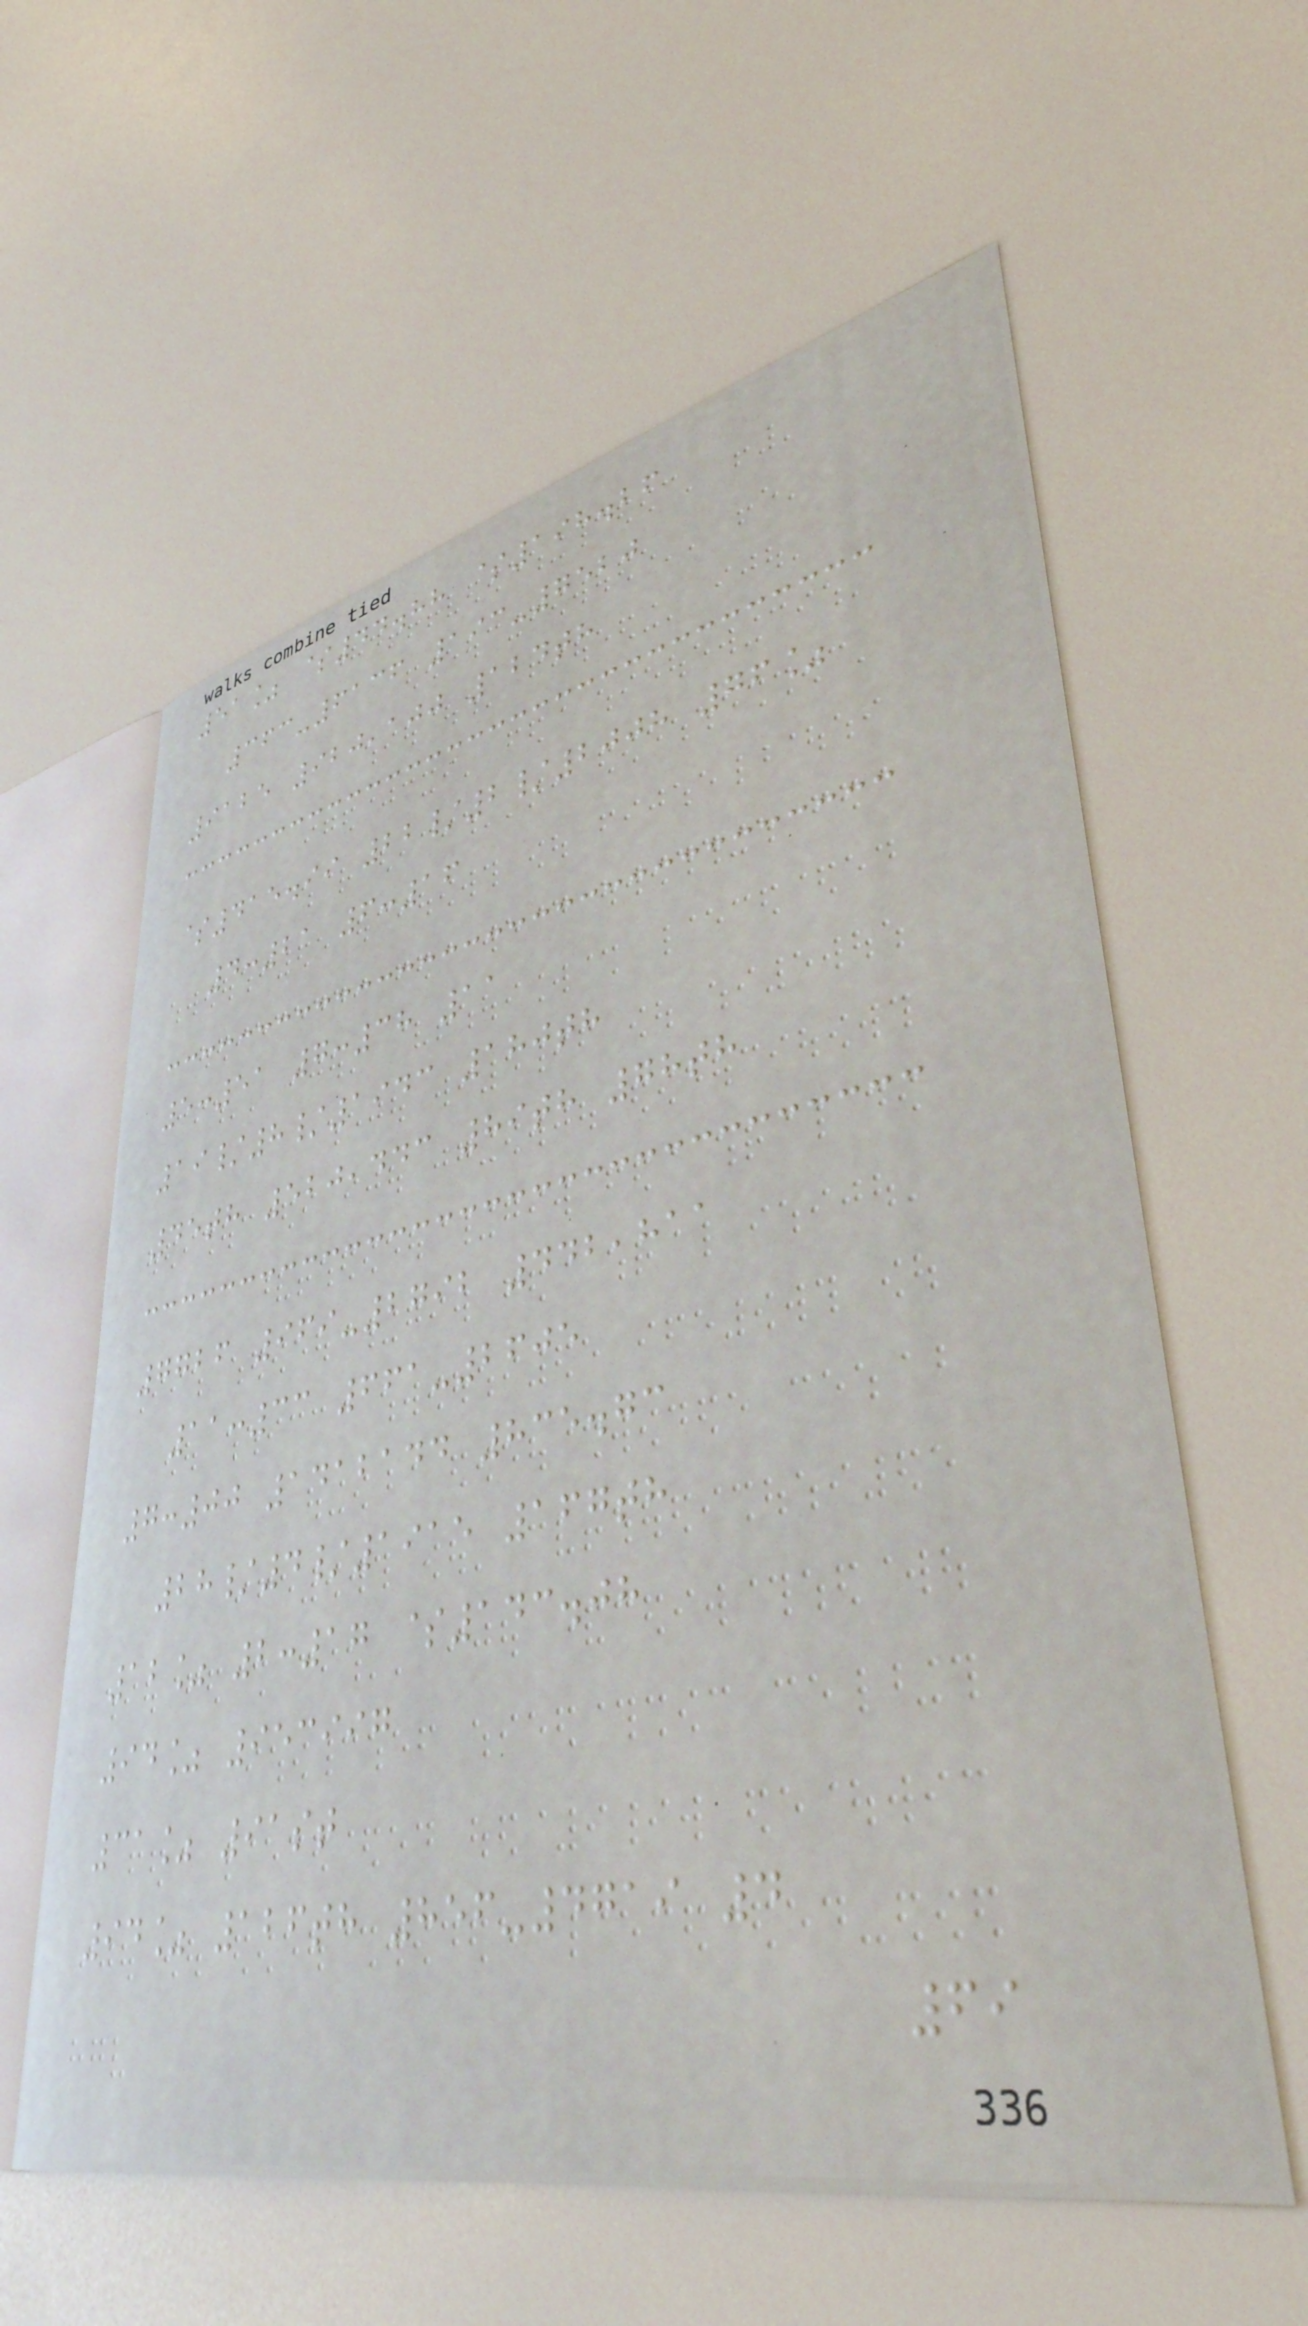51% $44.88 $198.26
363-6136 193-7520
9125 920,100 124th
$415.99 22/2/2008 76%
4:21 6:16
5:51 7:38 11
19/8/1943 180th
45th 520,443 89th 78th
7726 969-2792 442,811
11:33 661-2605
7:00 1412144 835.73
28/4/1915 167th
12% 2:17 $143.08
94% 953997
31% 91st
94% 126th 856-4719 4
69
